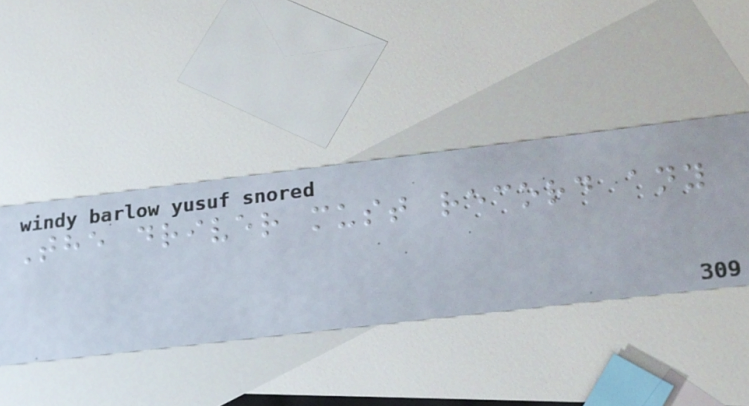The driver must record any
